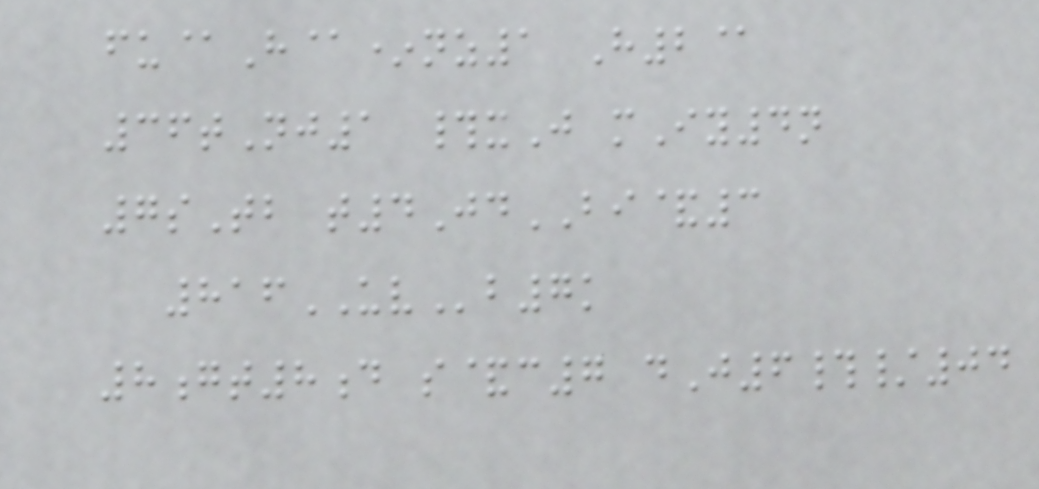fu@H@*nz1 H2@
36tNj1 #xJ mIy4n
7sTb t4JdBI&3
816UVb7k
8gt8d s&c7 dJ6#/04
